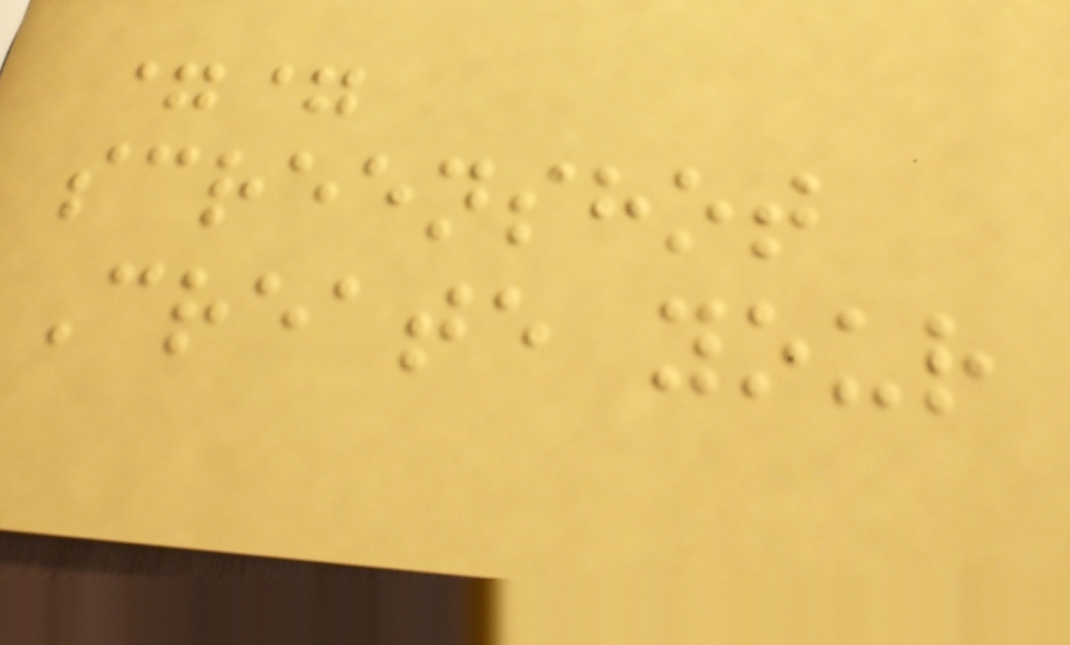==
screenshot
Create your
